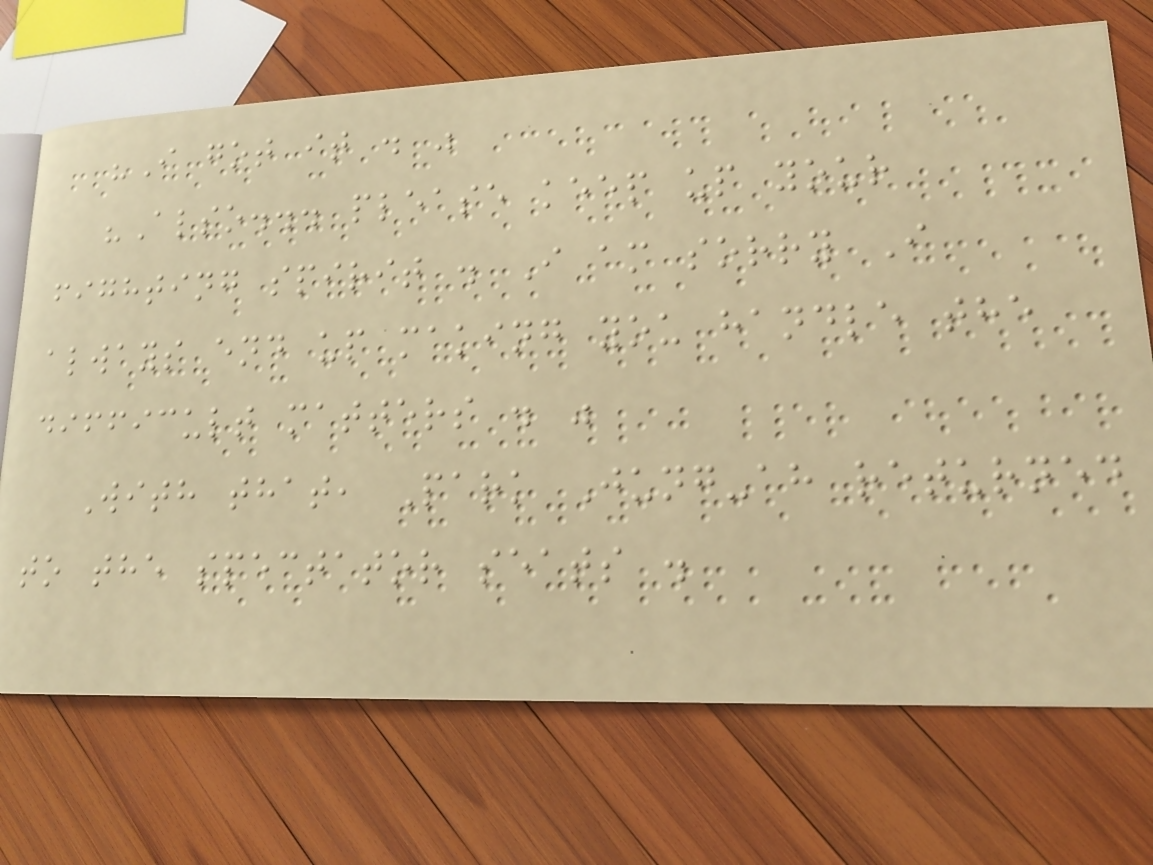"I got it . "
"Also... please keep up your
fighting spirit . I am sorry I
always end up making you handle the
difficult matters . "
With that, Park Jung-ah returned
to the spectator seats .
